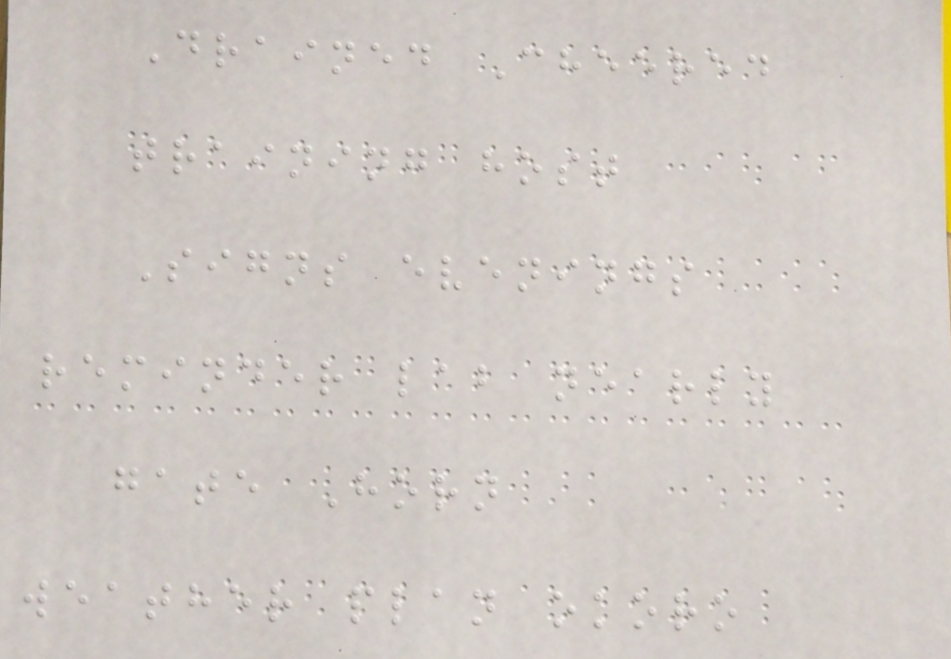Drained Cheered
training host
Signs evenings
reminder lab nearly
gate Horn
weather plan okoro
